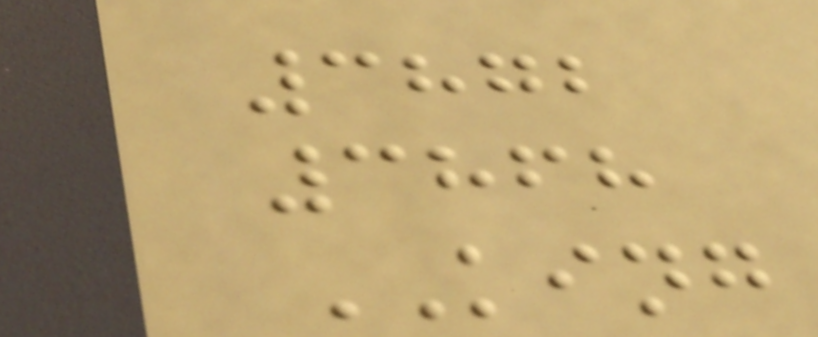3872
3868
KING
